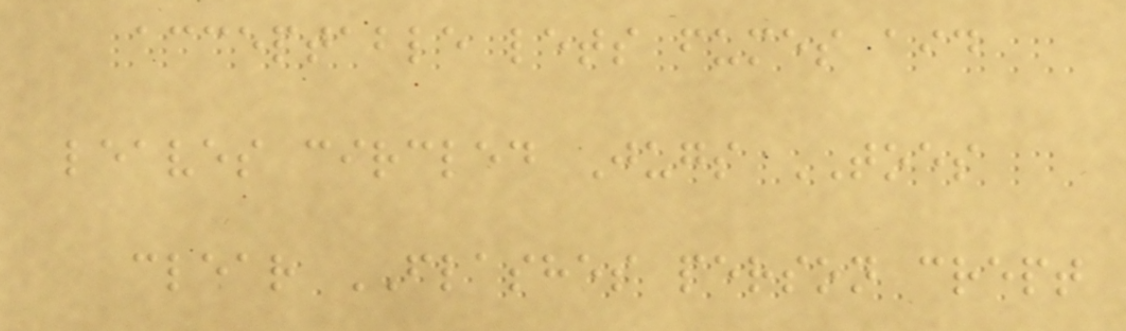acceptable lets fumes aid
leaves circled Jugs TOES
clear FLASHES person crept
